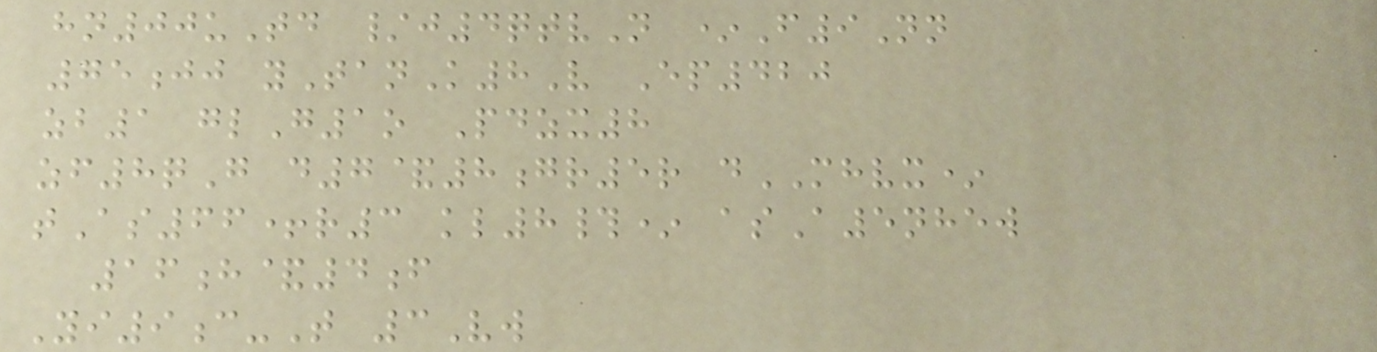hn00uTd /j4qtvN *F9Nn
75jj yTanK8V Ep420
zb1 glG1o Pdzx8
zf8qG d7&8gr5r dMHVX*
tAs66+r3 kl8#* asA5nhew
16h&4f
Yi9c-T 3Vw
